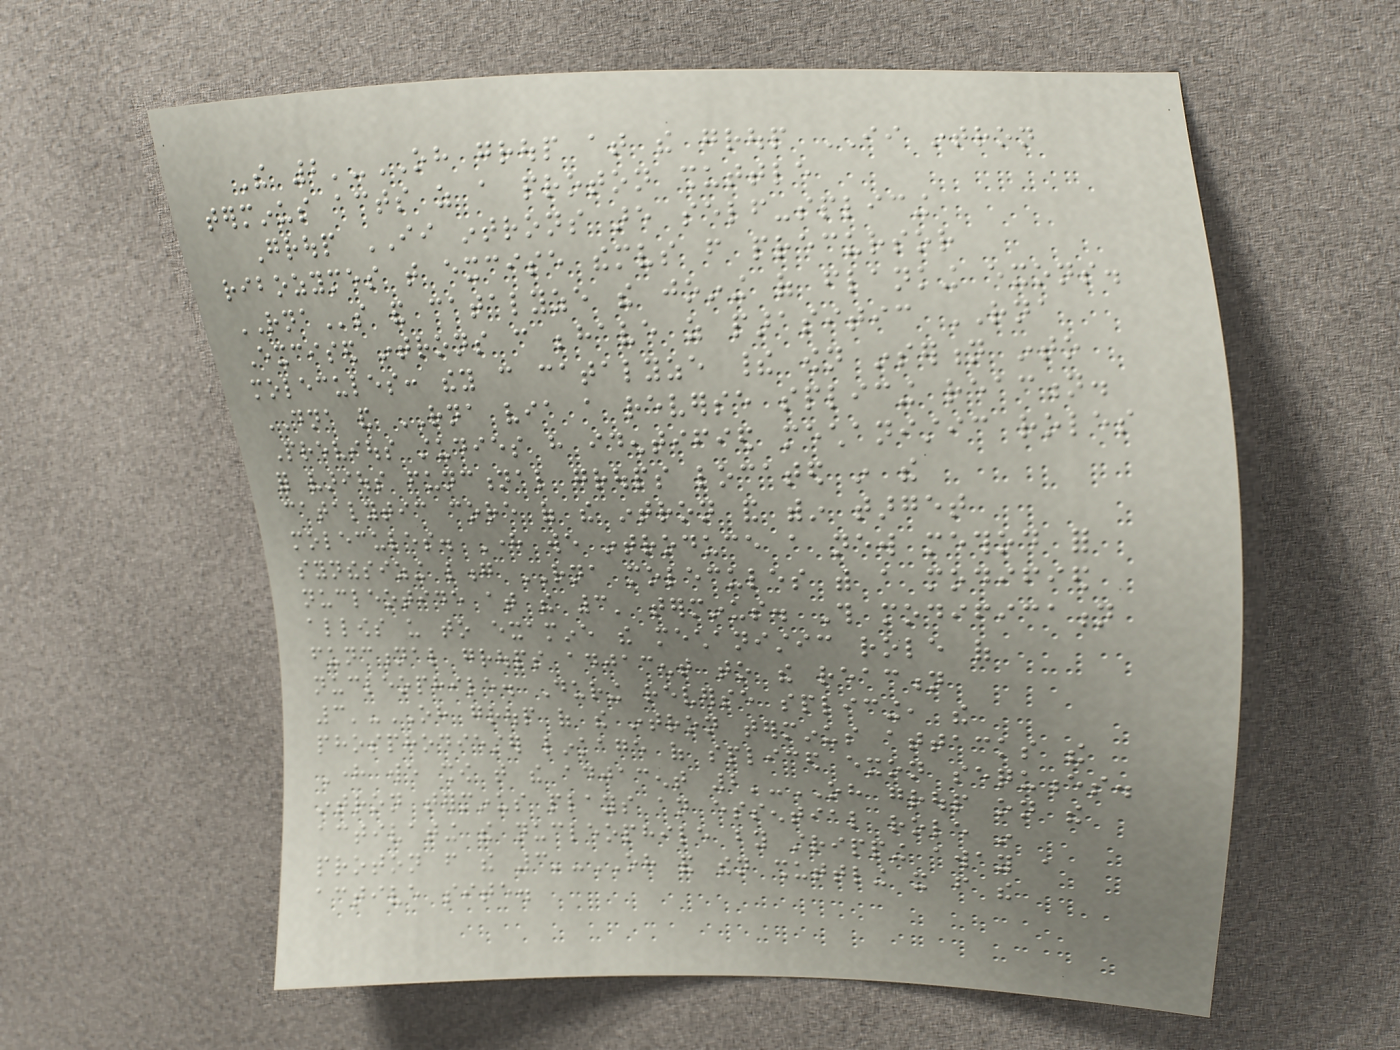The 2'-OH group at the group II intron
terminus acts as a proton shuttle
Group II introns are self-splicing
ribozymes that excise themselves from precursor
RNAs and catalyze the joining of flanking exons.
Excised introns can behave as parasitic RNA
molecules: they can catalyze their own insertion into
DNA and RNA via a reverse splicing reaction.
Previous studies have identified mechanistic roles
for various functional groups located in the
catalytic core of the intron and within target
molecules. Here we introduce a new method for
synthesizing long RNA molecules with a modified
nucleotide at the 3' terminus. This modification
allows us to examine the mechanistic role of
functional groups adjacent to the reaction
nucleophile. During reverse splicing, the
3'-OH group of the intron terminus attacks the
phosphodiester linkage of spliced exon sequences.
Here we show that the adjacent 2'-OH group on the
intron terminus plays an essential role in
activating the nucleophile by stripping away a
proton from the 3'-OH and then shuttling it from the
active site.
